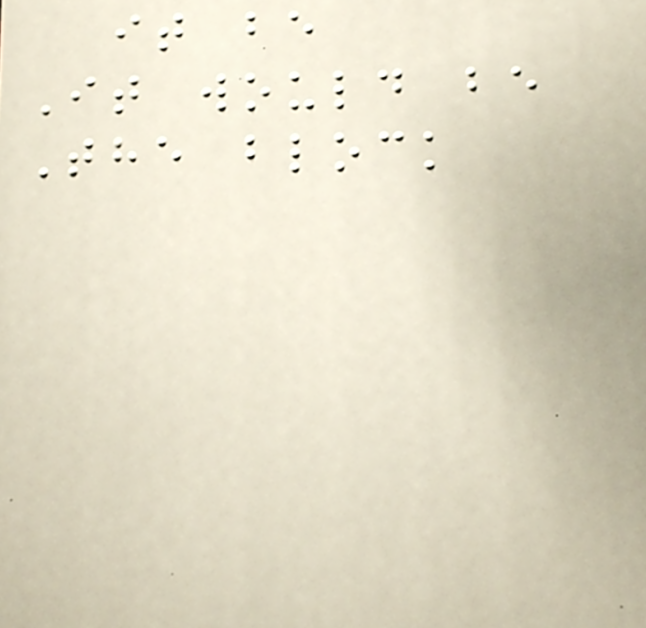it be
It would be
The block
